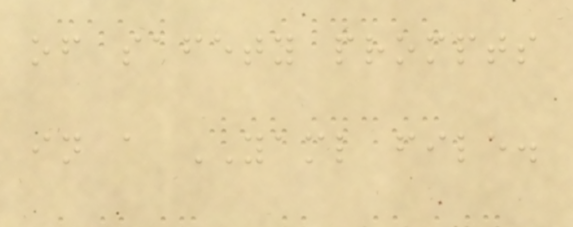of safety prompts
in a YAML file.
